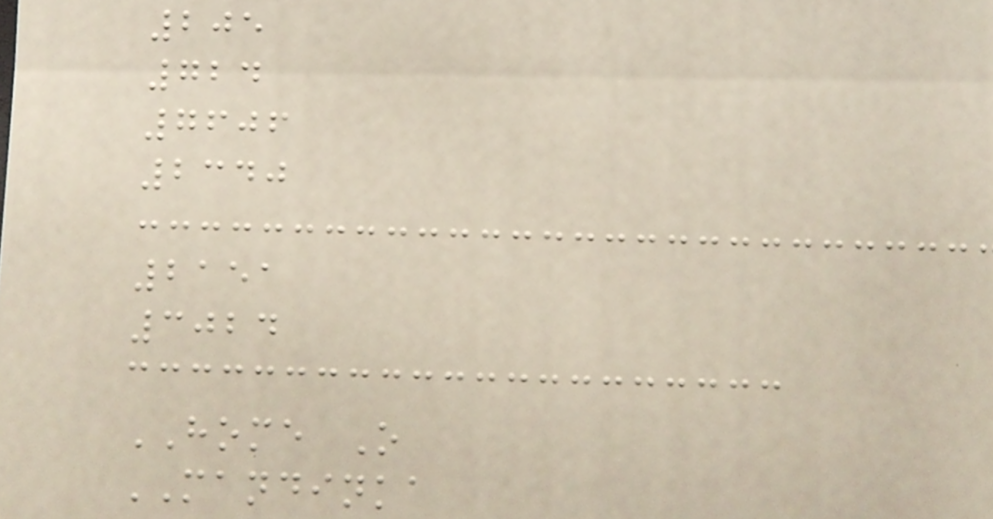205
724
7606
2340
2151
3024
HOME O
MANDINKA
